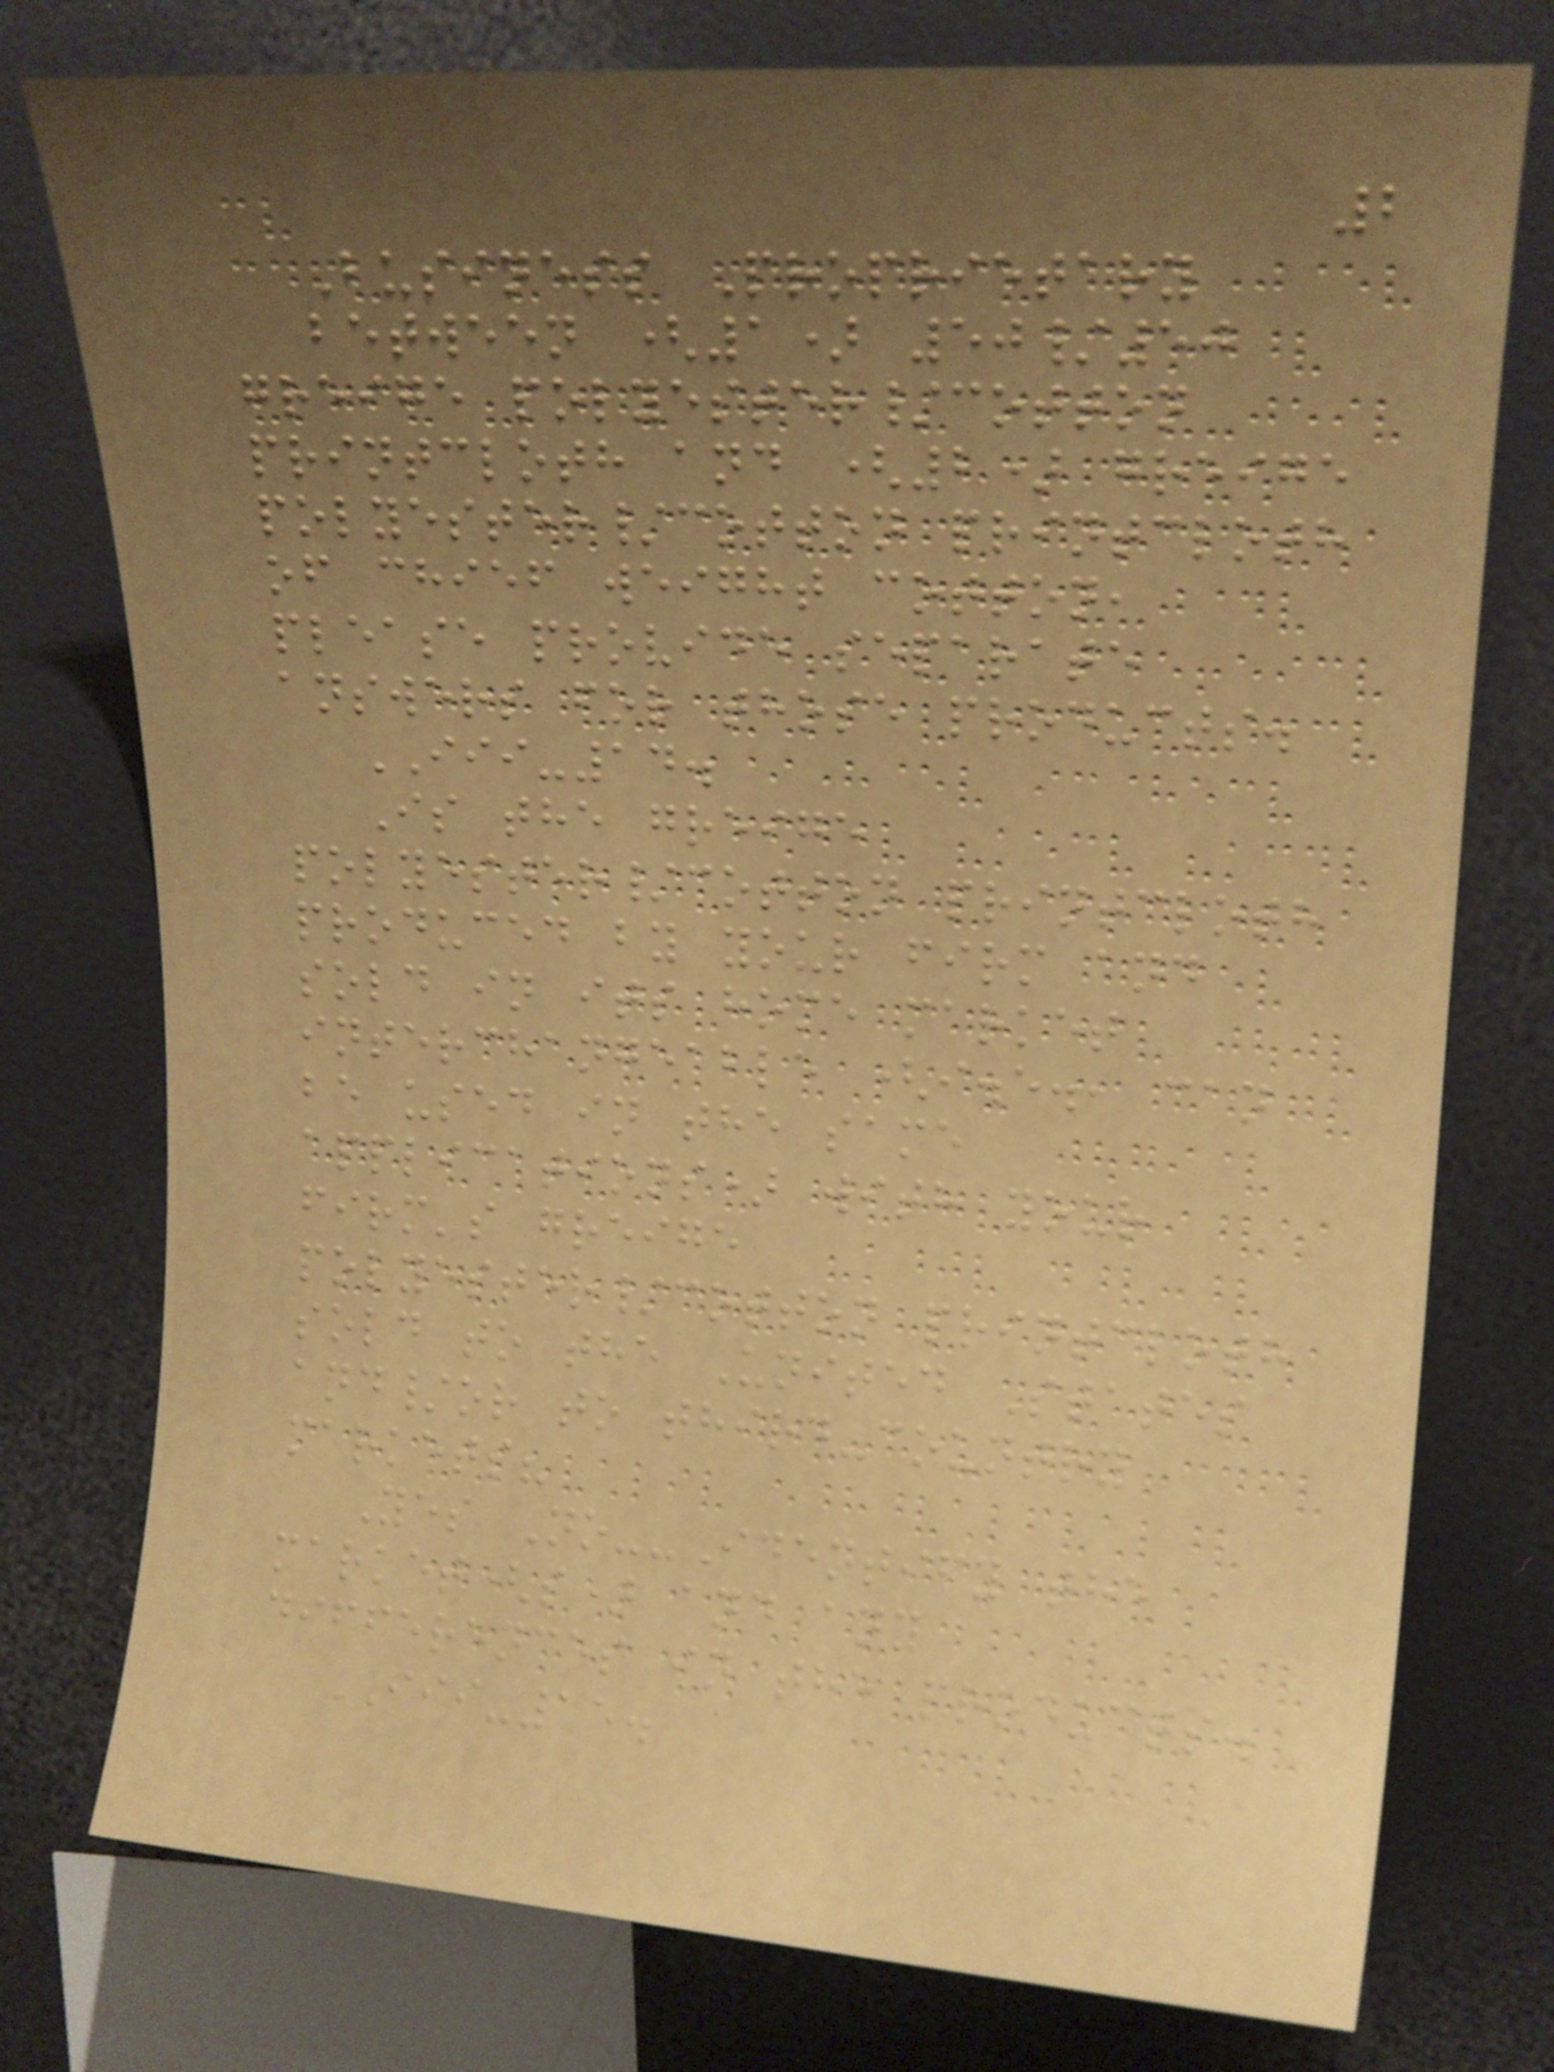2
Business Proprietary
between (1) 50/50
greige polyester/cotton
printcloth and (2) greige
polyester/cotton printcloth
of chief weight cotton,
please provide separate
answers for those products.
III-14.
Is the greige
polyester/cotton printcloth
produced by your firm and
sold in its home market
interchangeable (i.e., can
be used in the same
applications) with your
firm's greige
polyester/cotton printcloth
sold to the United States
and/or to third-country
markets?
Yes No--Identify the
market(s) and any
differences in the products.
III-15.
